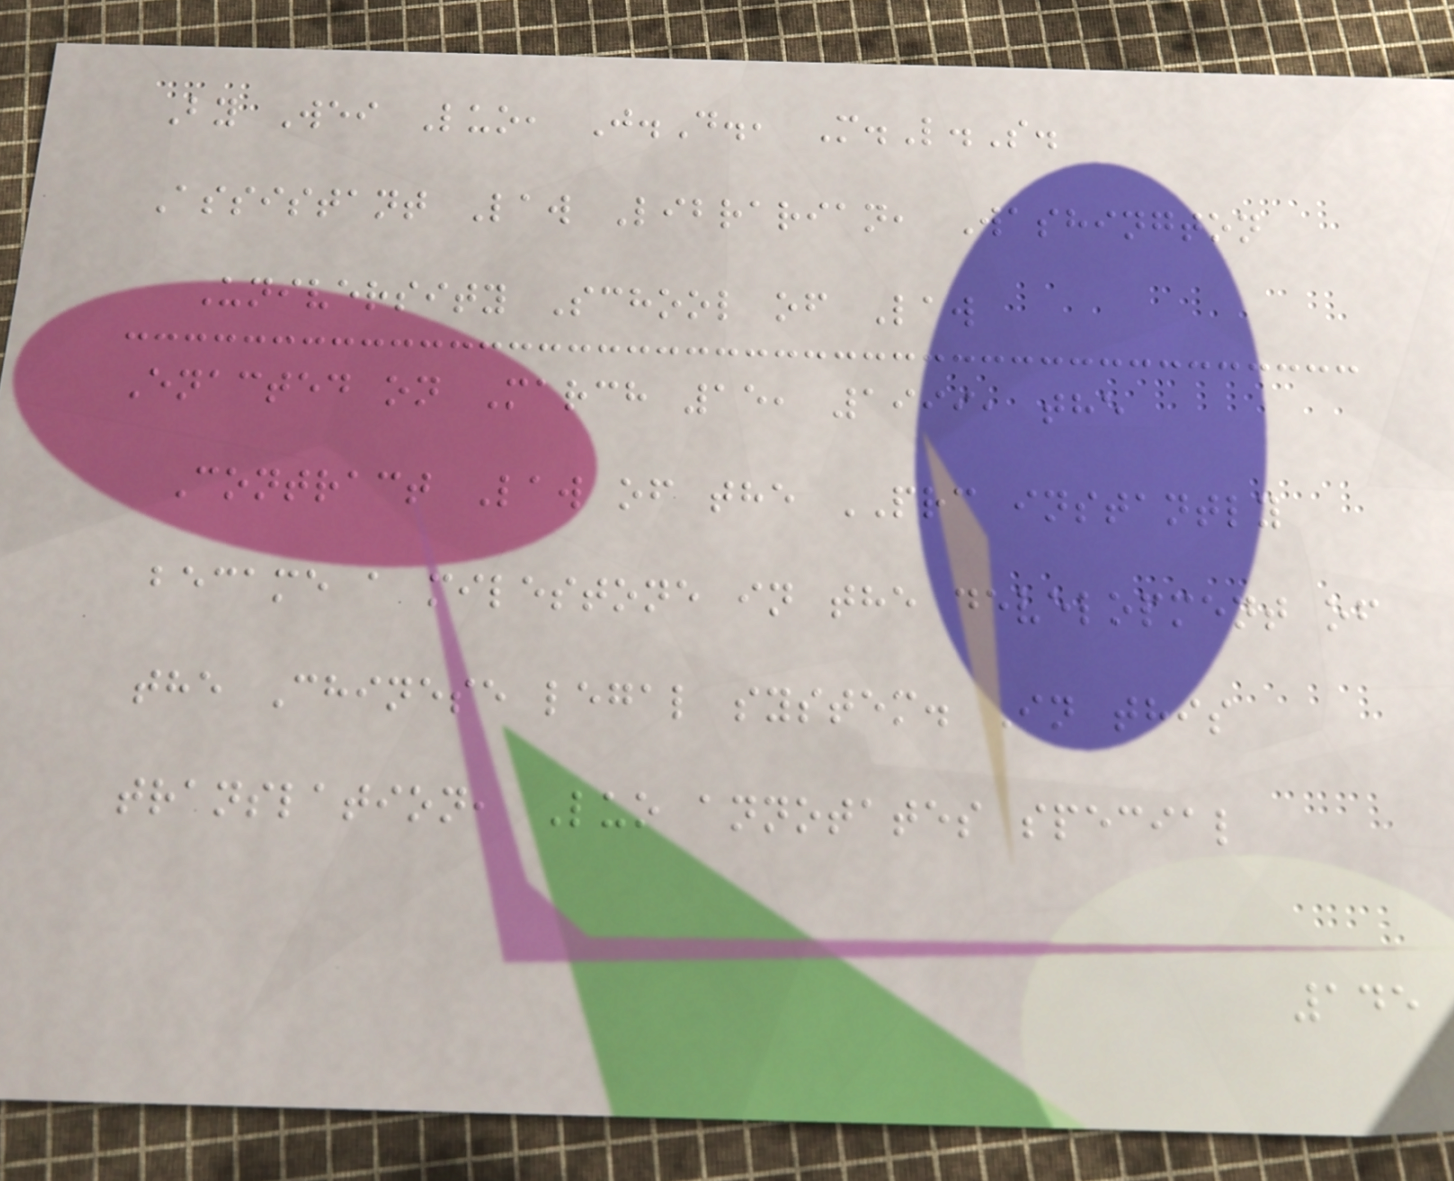By Wei Luo, J.D., M.L.S.
Assistant Law Librarian, Washington
University School of Law
Enacted on March 15, 1999, the
Contract Law of the PRC instantly
became a milestone in the development of
the Chinese legal system. In this
translation, Luo annotates special
145
